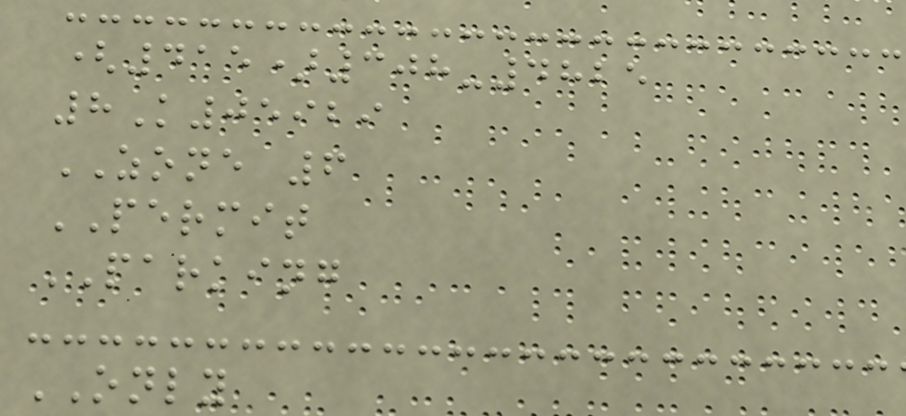(415)308-4825
8K05929
ZONE 6
PERMIT
PARKING
ONLY
